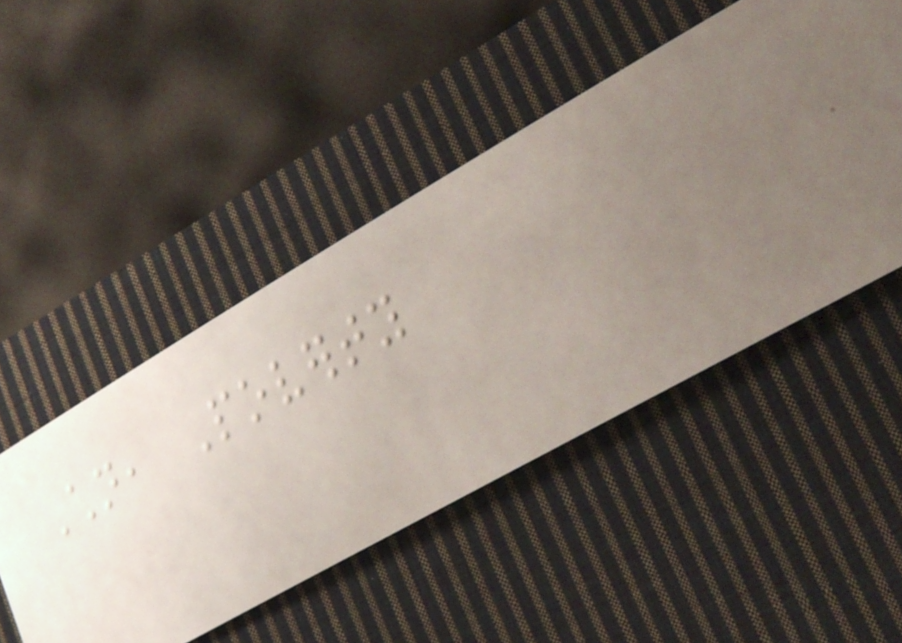Children, Poverty
